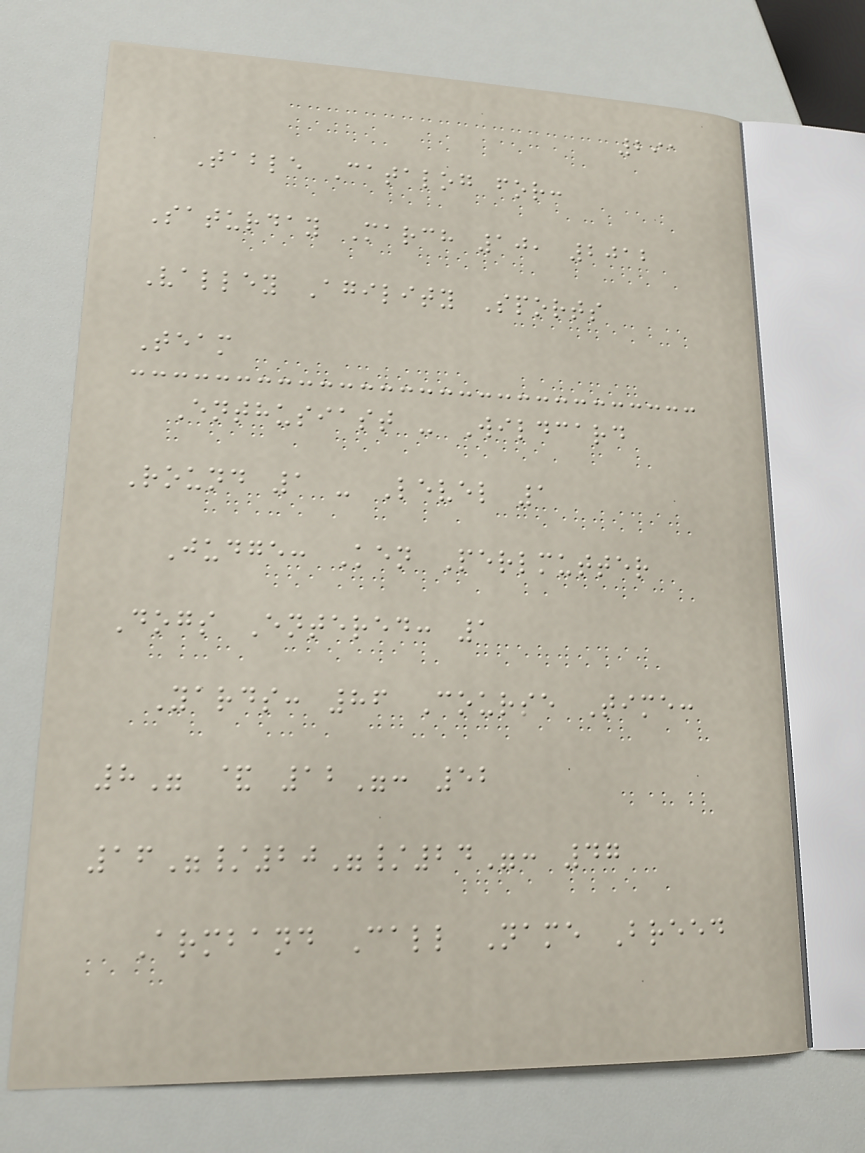291
Table Catalog for:
Saturday March 10, 2012
Valley Agility Sports
Team
Enthusiast - Wildcard
Round 1 - Level 1
Judge: Ken Perlmutter
Dogs Entered: 1
Yards: 86 Course Time:
8" & 12": 52
16"/20"/24": 47
Armband Call Name Breed
